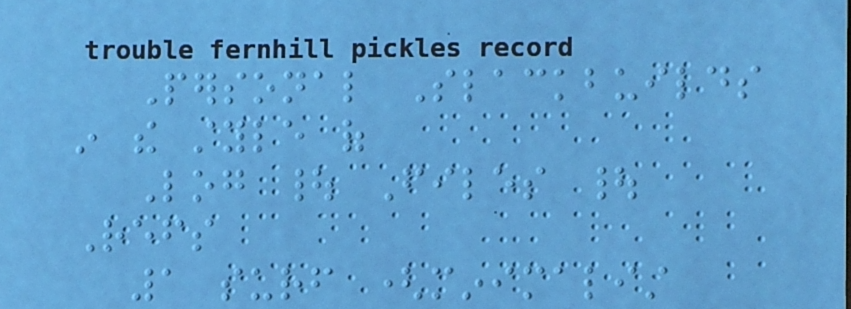Personal Slackbuilds
in the style of
Log | Files |
Refs
1 surf (minimalist
